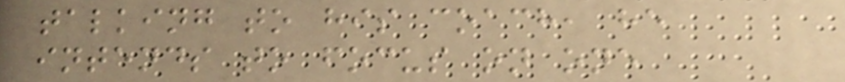talking to his coach, he
intends to focus on one
